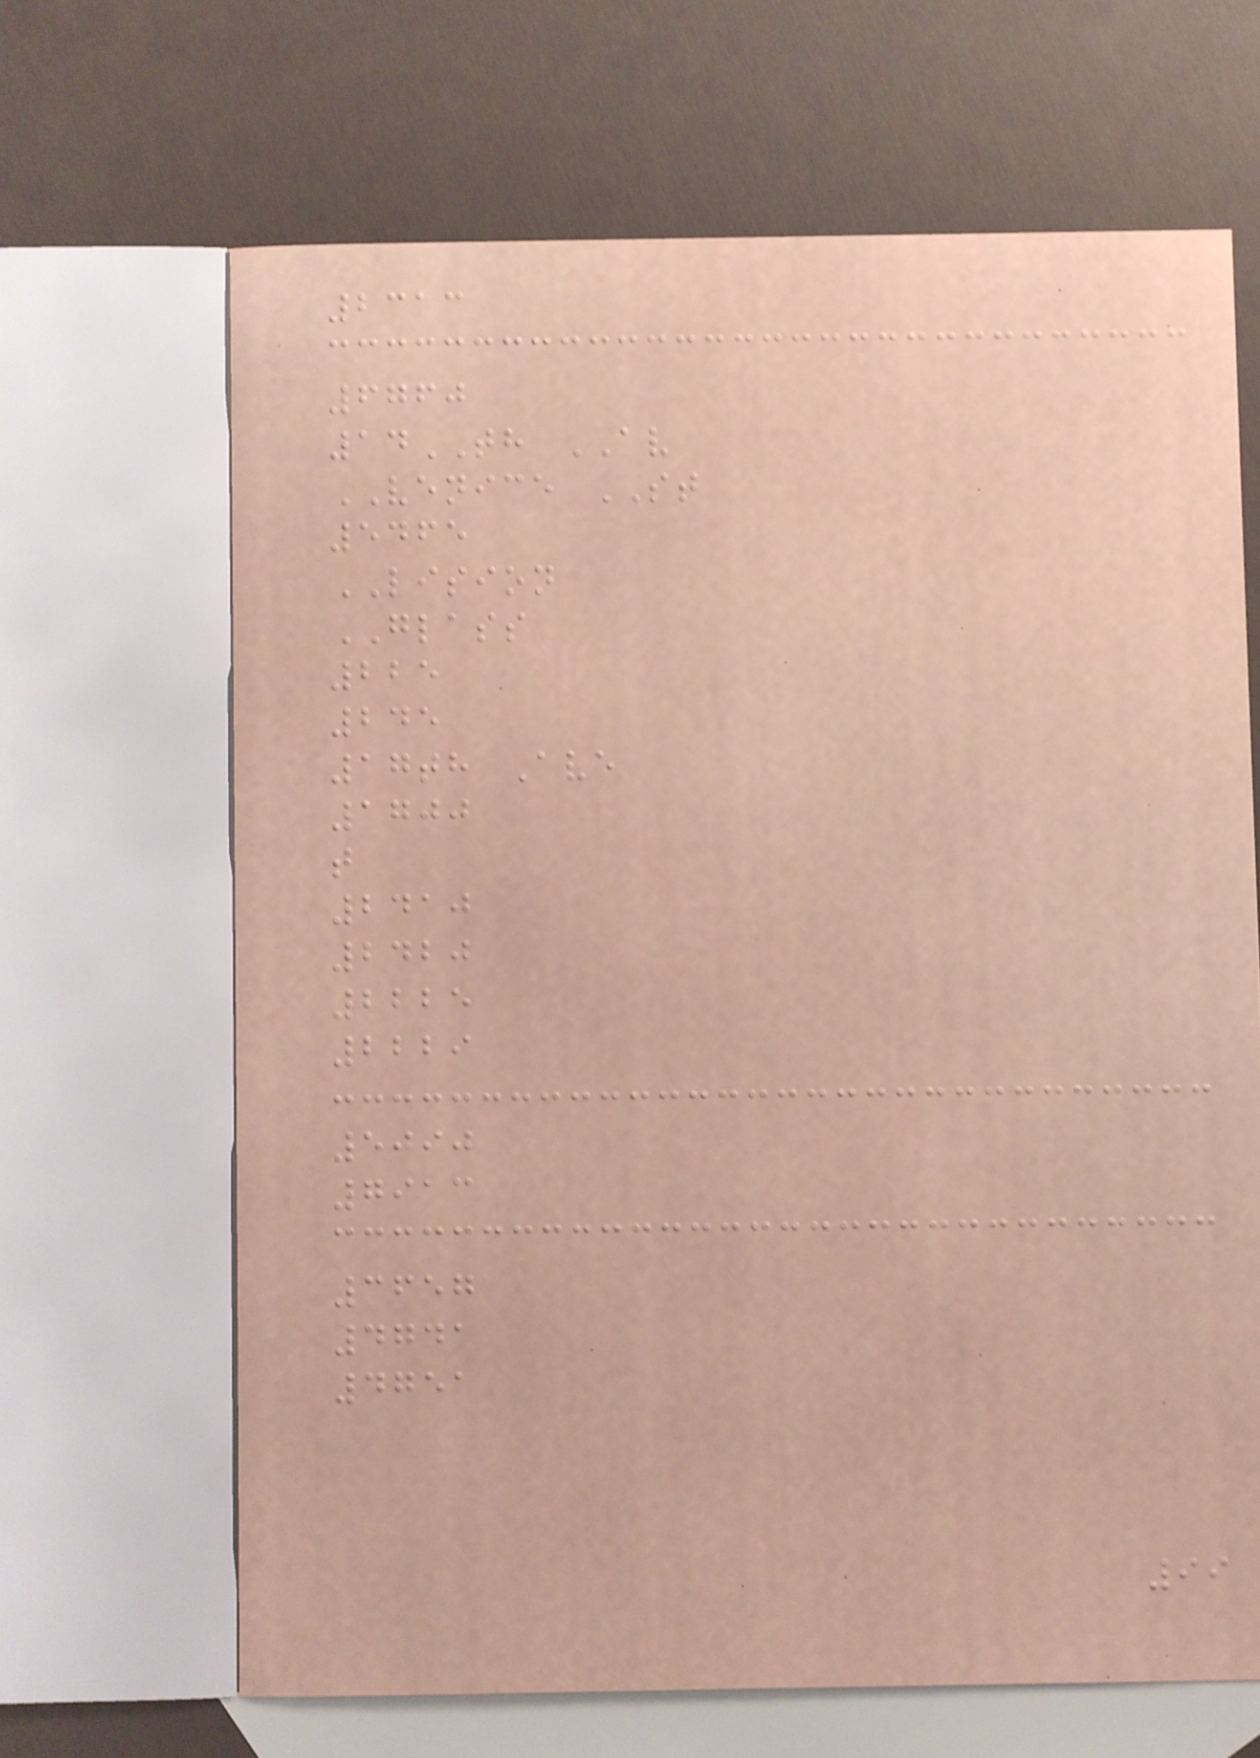2313
6760
14TH AV
VENICE ST
5465
LISION
GLASS
225
245
17th Ave
1700
t
2410
2420
2225
2229
5090
7913
3657
4741
4751
99
